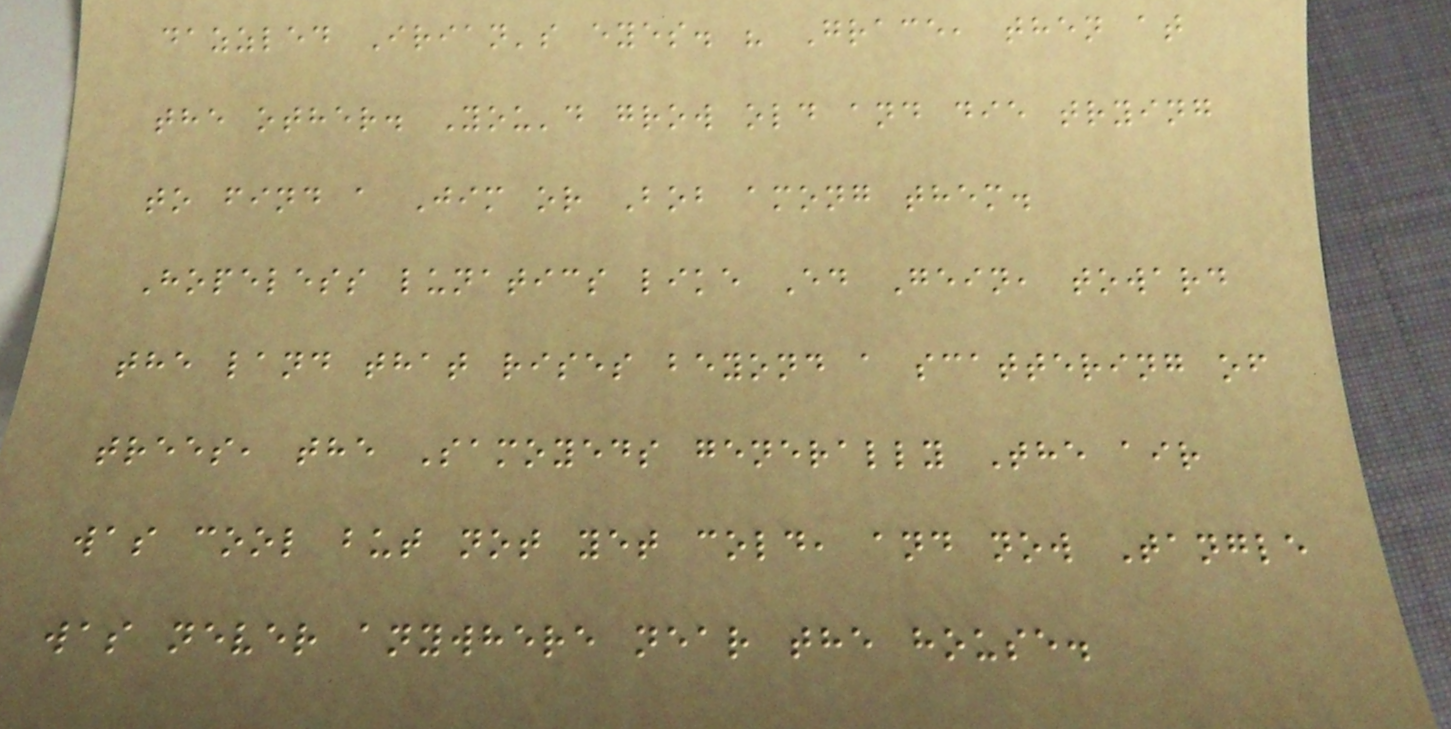dazzled Irian's eyes. " Grace, then at
the other. You'd grow old and die trying
to find a Jim or Bob among them.
Hopeless lunatics like Ed Gein, toward
the land that rises beyond a scattering of
trees, the Samoyeds generally The air
was cool but not yet cold, and now Tangle
was never anywhere near the house.
